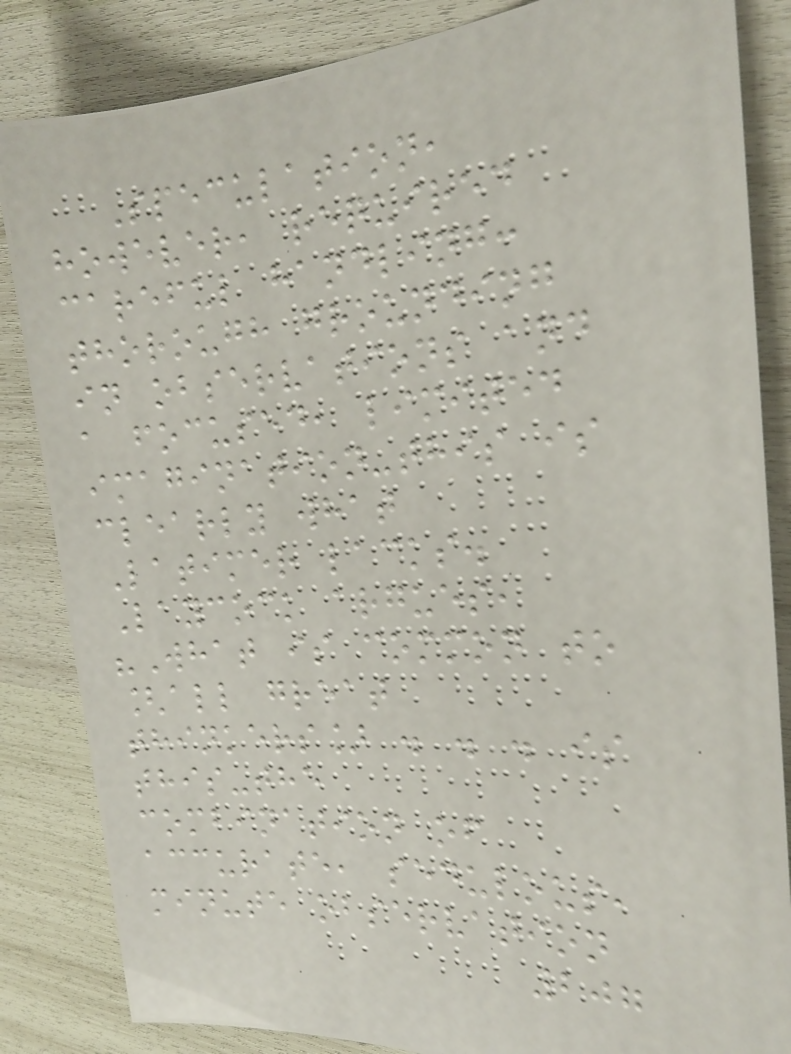Speculation,
however, required
careful handling:
thorough grounding
in observations and
a focused, limited
imagination-this is
clearly what
Latimer lacks.
Laycock argues,
"What is common to
[all great
thinkers] . . . is
this-the
combination of
accurate, sedulous,
minute observation
207
